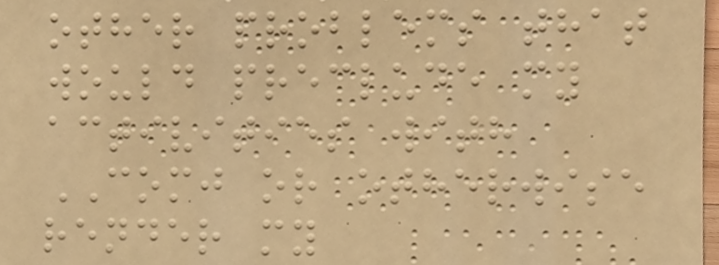other problems that
would preclude my
activities with
COMJ or otherwise
render my
